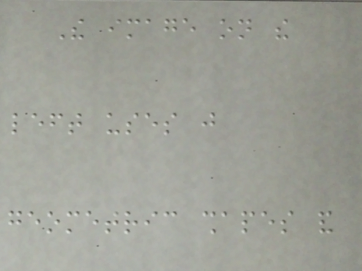The image on the
left uses just
geometric shapes and
